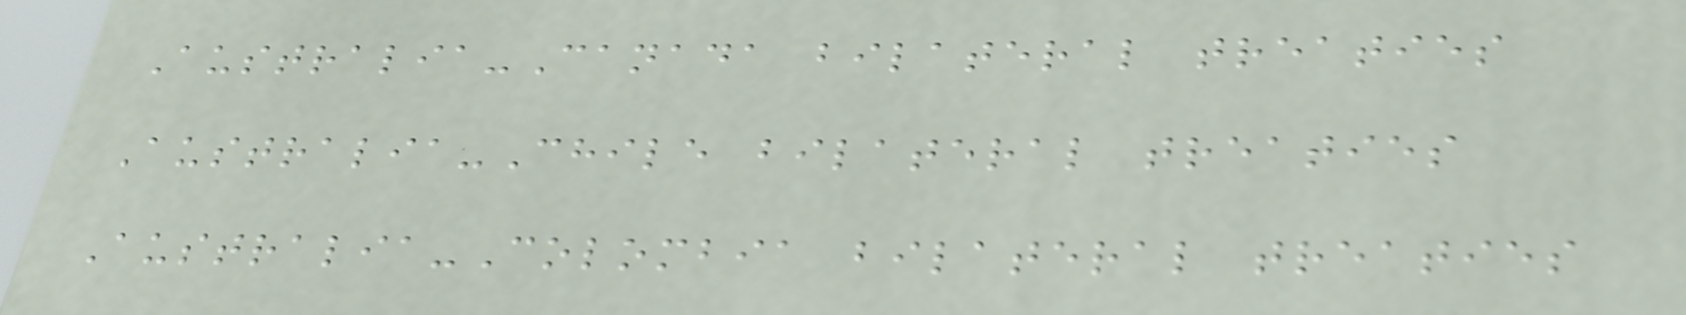Australia-Canada bilateral treaties
Australia-Chile bilateral treaties
Australia-Colombia bilateral treaties
